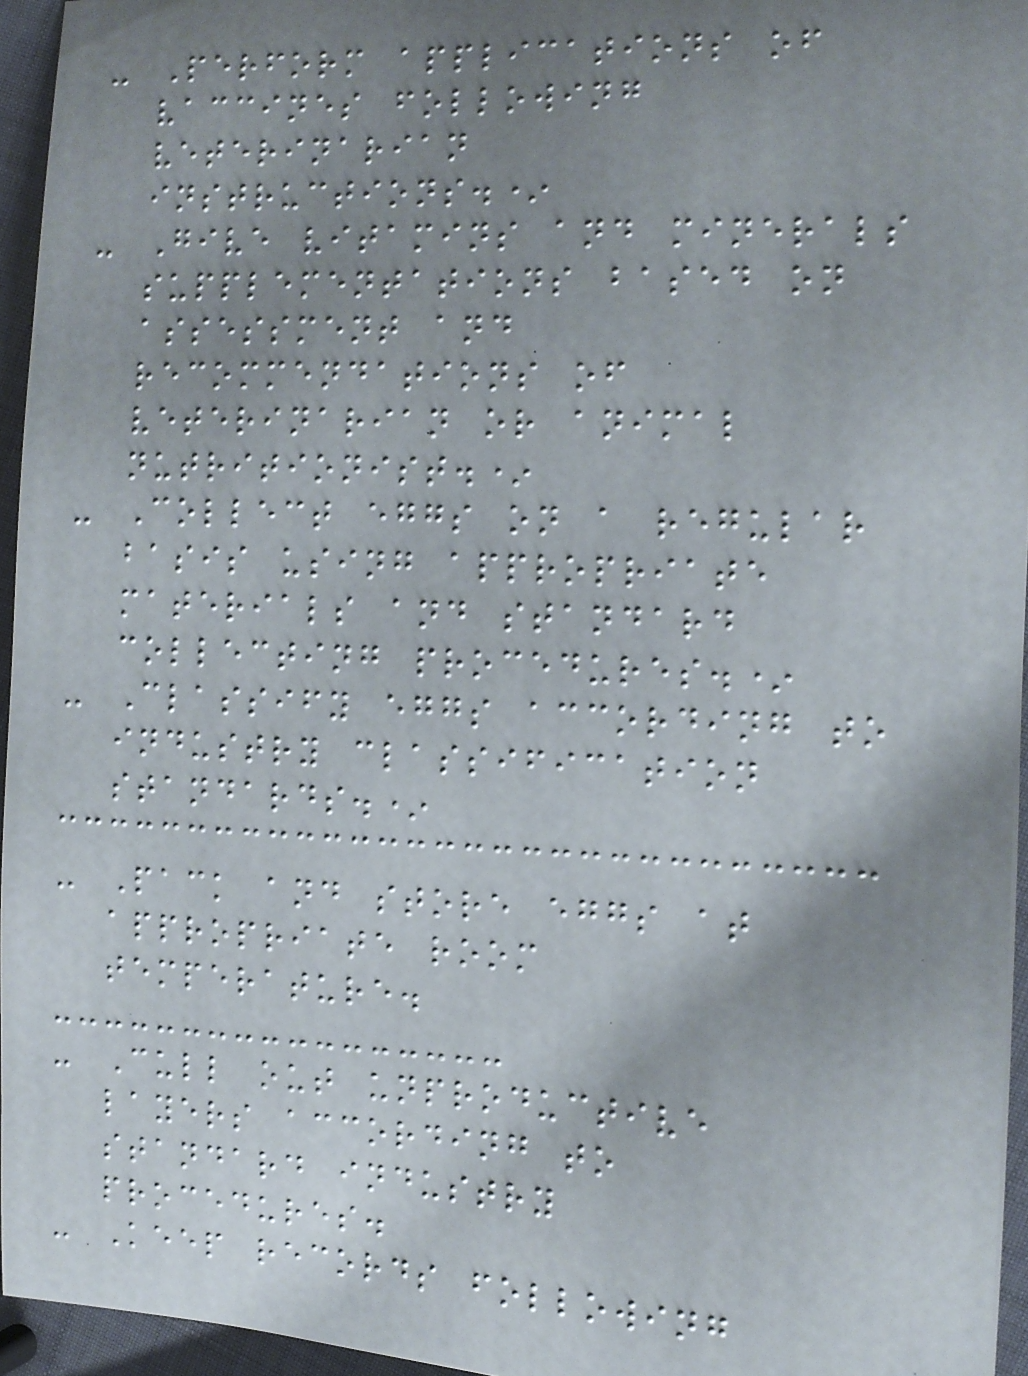- Perform applications of
vaccines following
veterinarian
instructions.*
- Give vitamins and minerals
supplementations based on
assessment and
recommendations of
veterinarian or animal
nutritionist.*
- Collect eggs on a regular
basis using appropriate
materials and standard
collecting procedures.*
- Classify eggs according to
industry classification
standards.*
- Pack and store eggs at
appropriate room
temperature.
- Cull out unproductive
layers according to
standard industry
procedures.
- Keep records following
